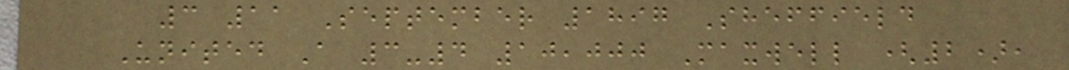3 11 September 1897 Sheffield
United A 3-4 10,000 Maxwell (2),
